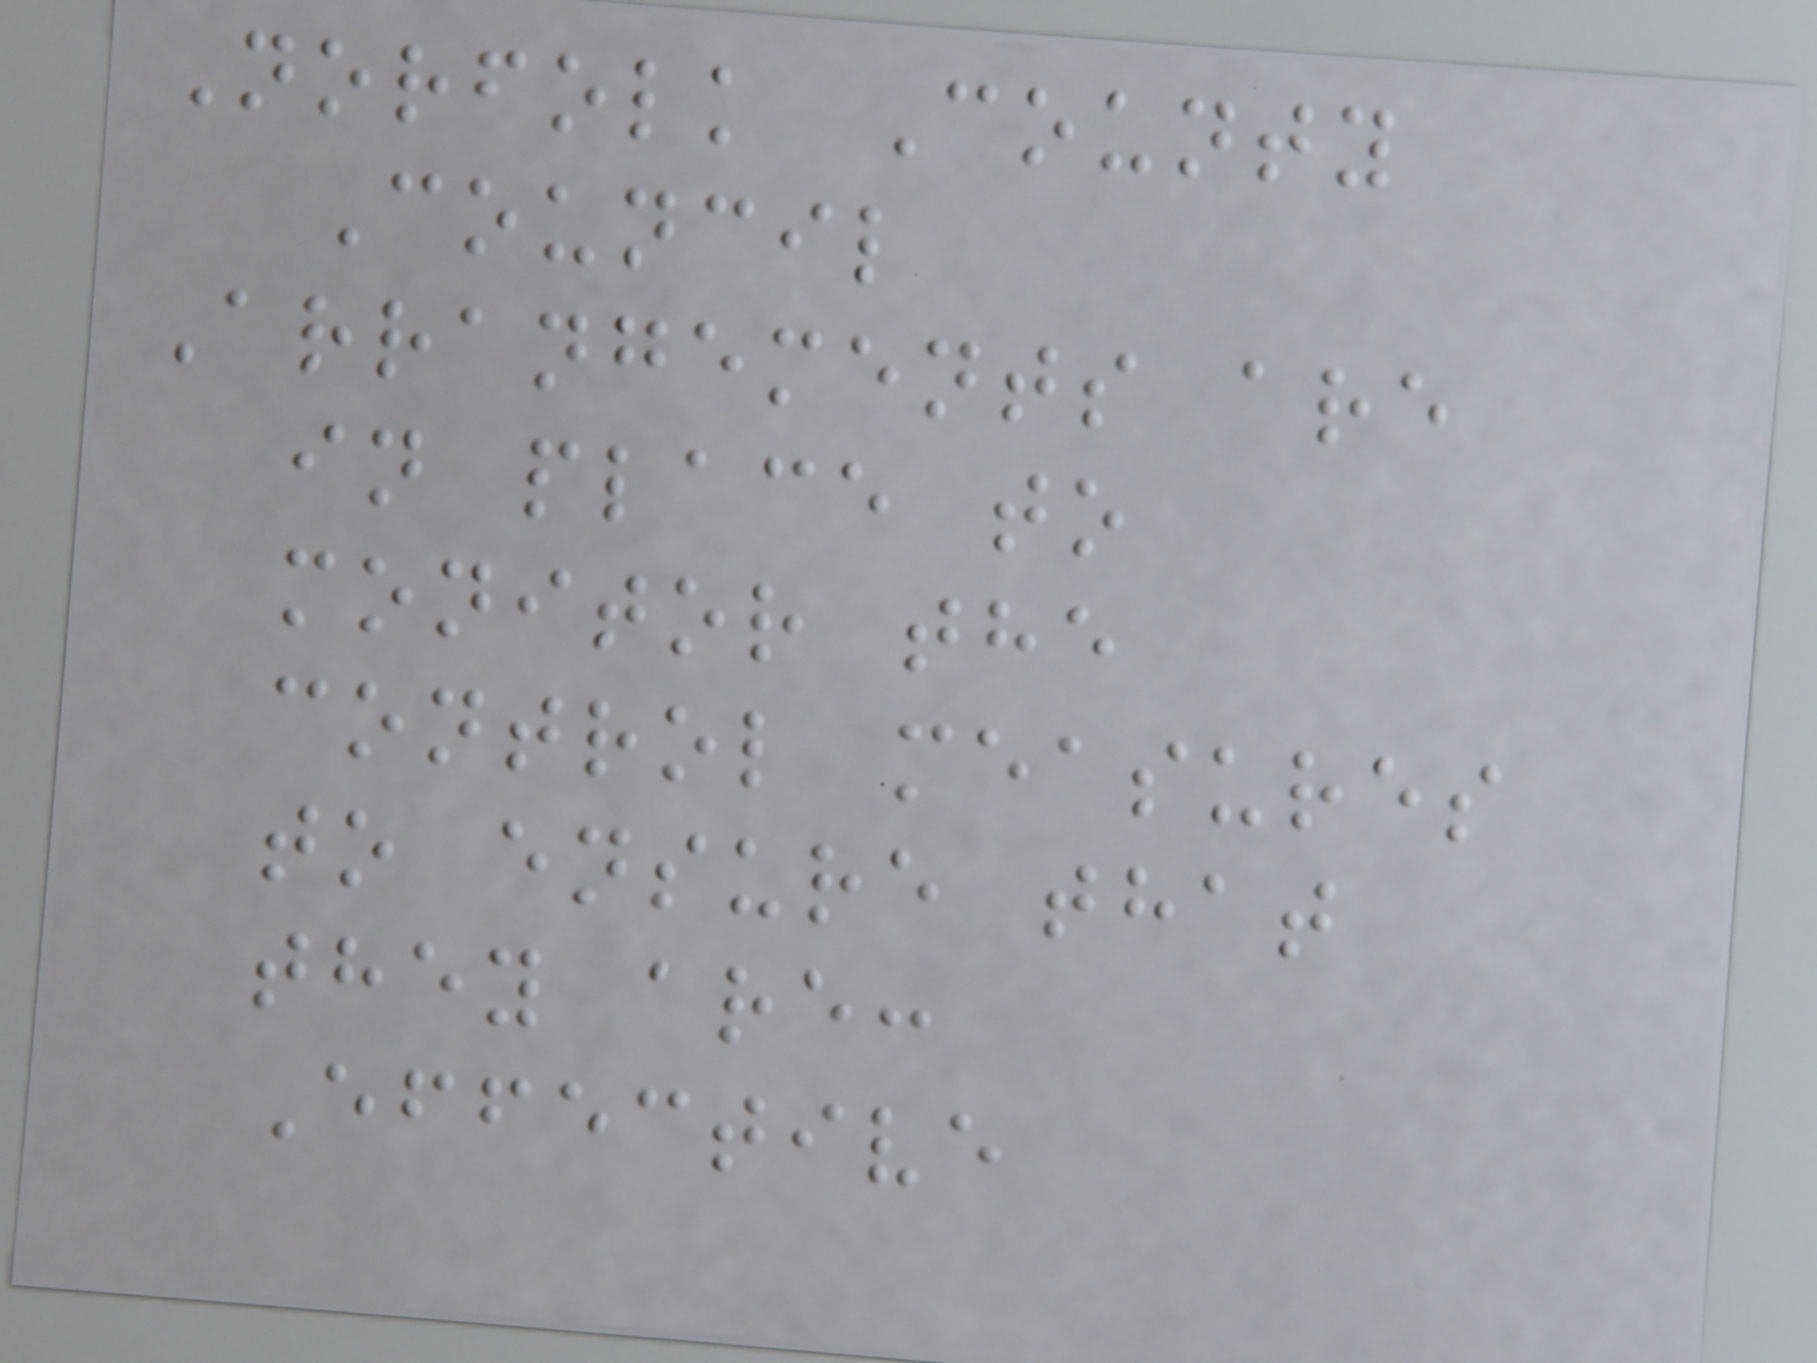Norfolk County
Council
Arrangements are
in place to
monitor the
control measures
to ensure that
they are:
Effective
